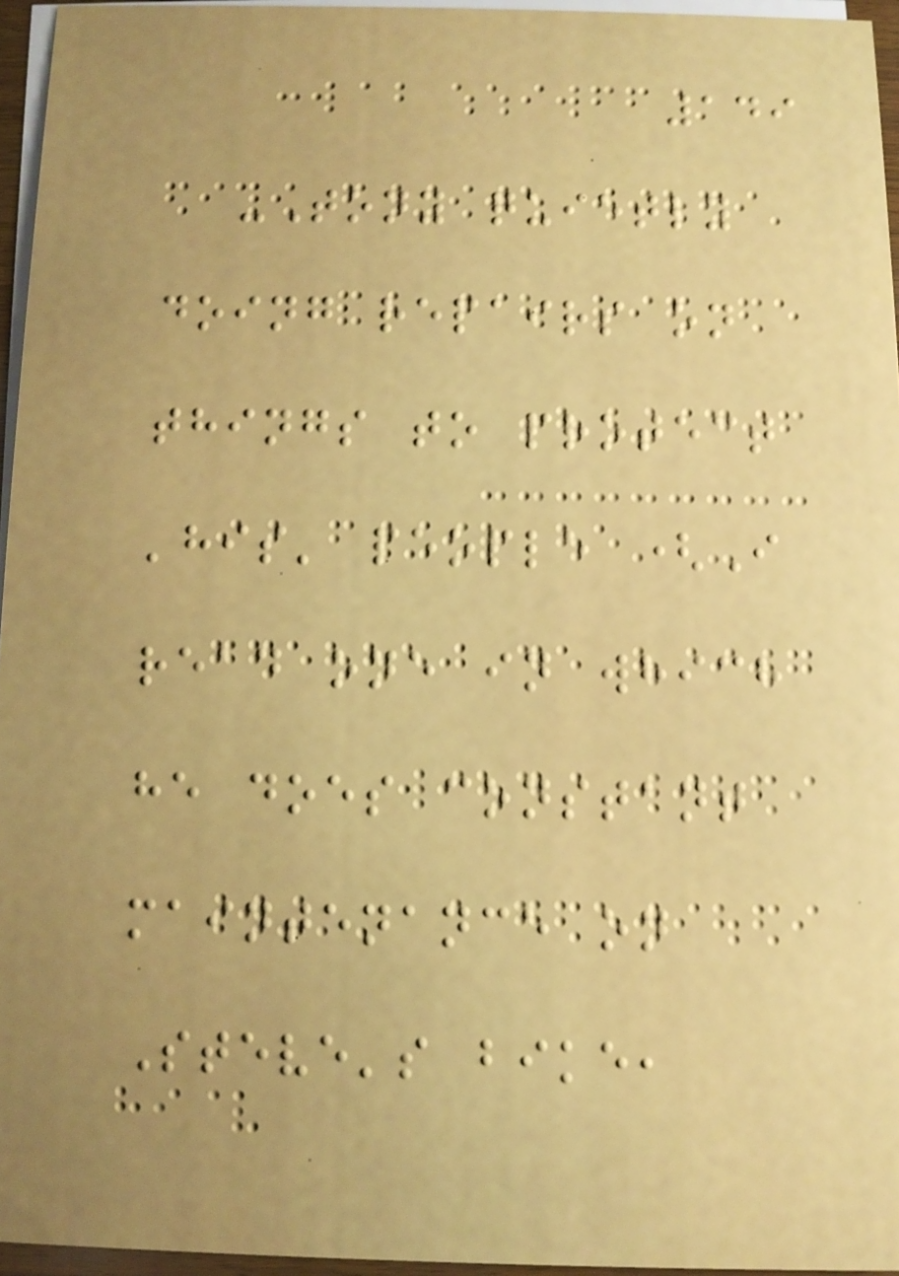149
-Tony quietly
doing repairs on
things to protect
'his' people (I
read one in which
he does constant
maintenance on
Steve's bike,
